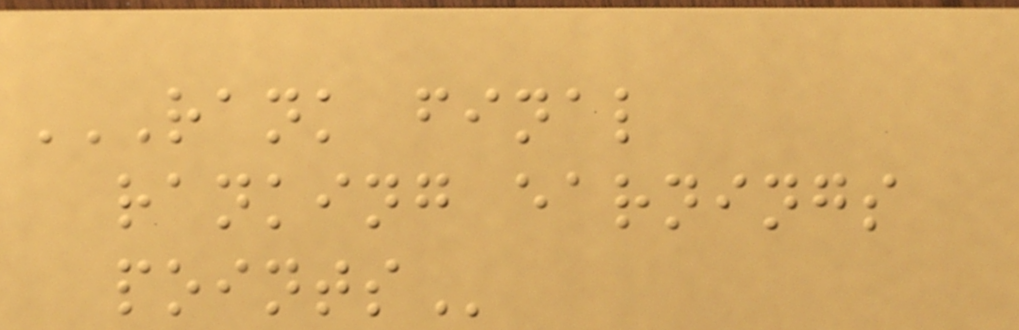RANK FINAL
RANKING EARNINGS
POINTS
